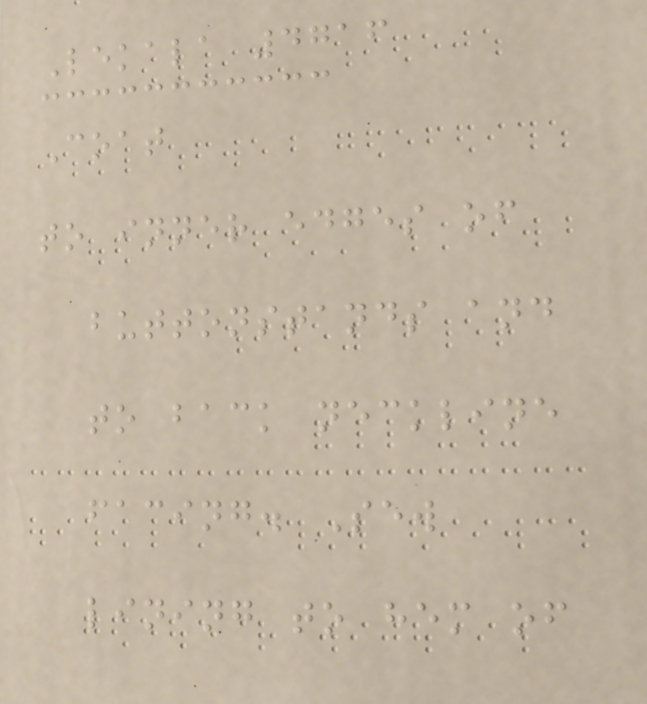Lekala 4716
Coat
to inner edges of
buttonstands and
to back neckline
facing. Sew
lining to hem of
